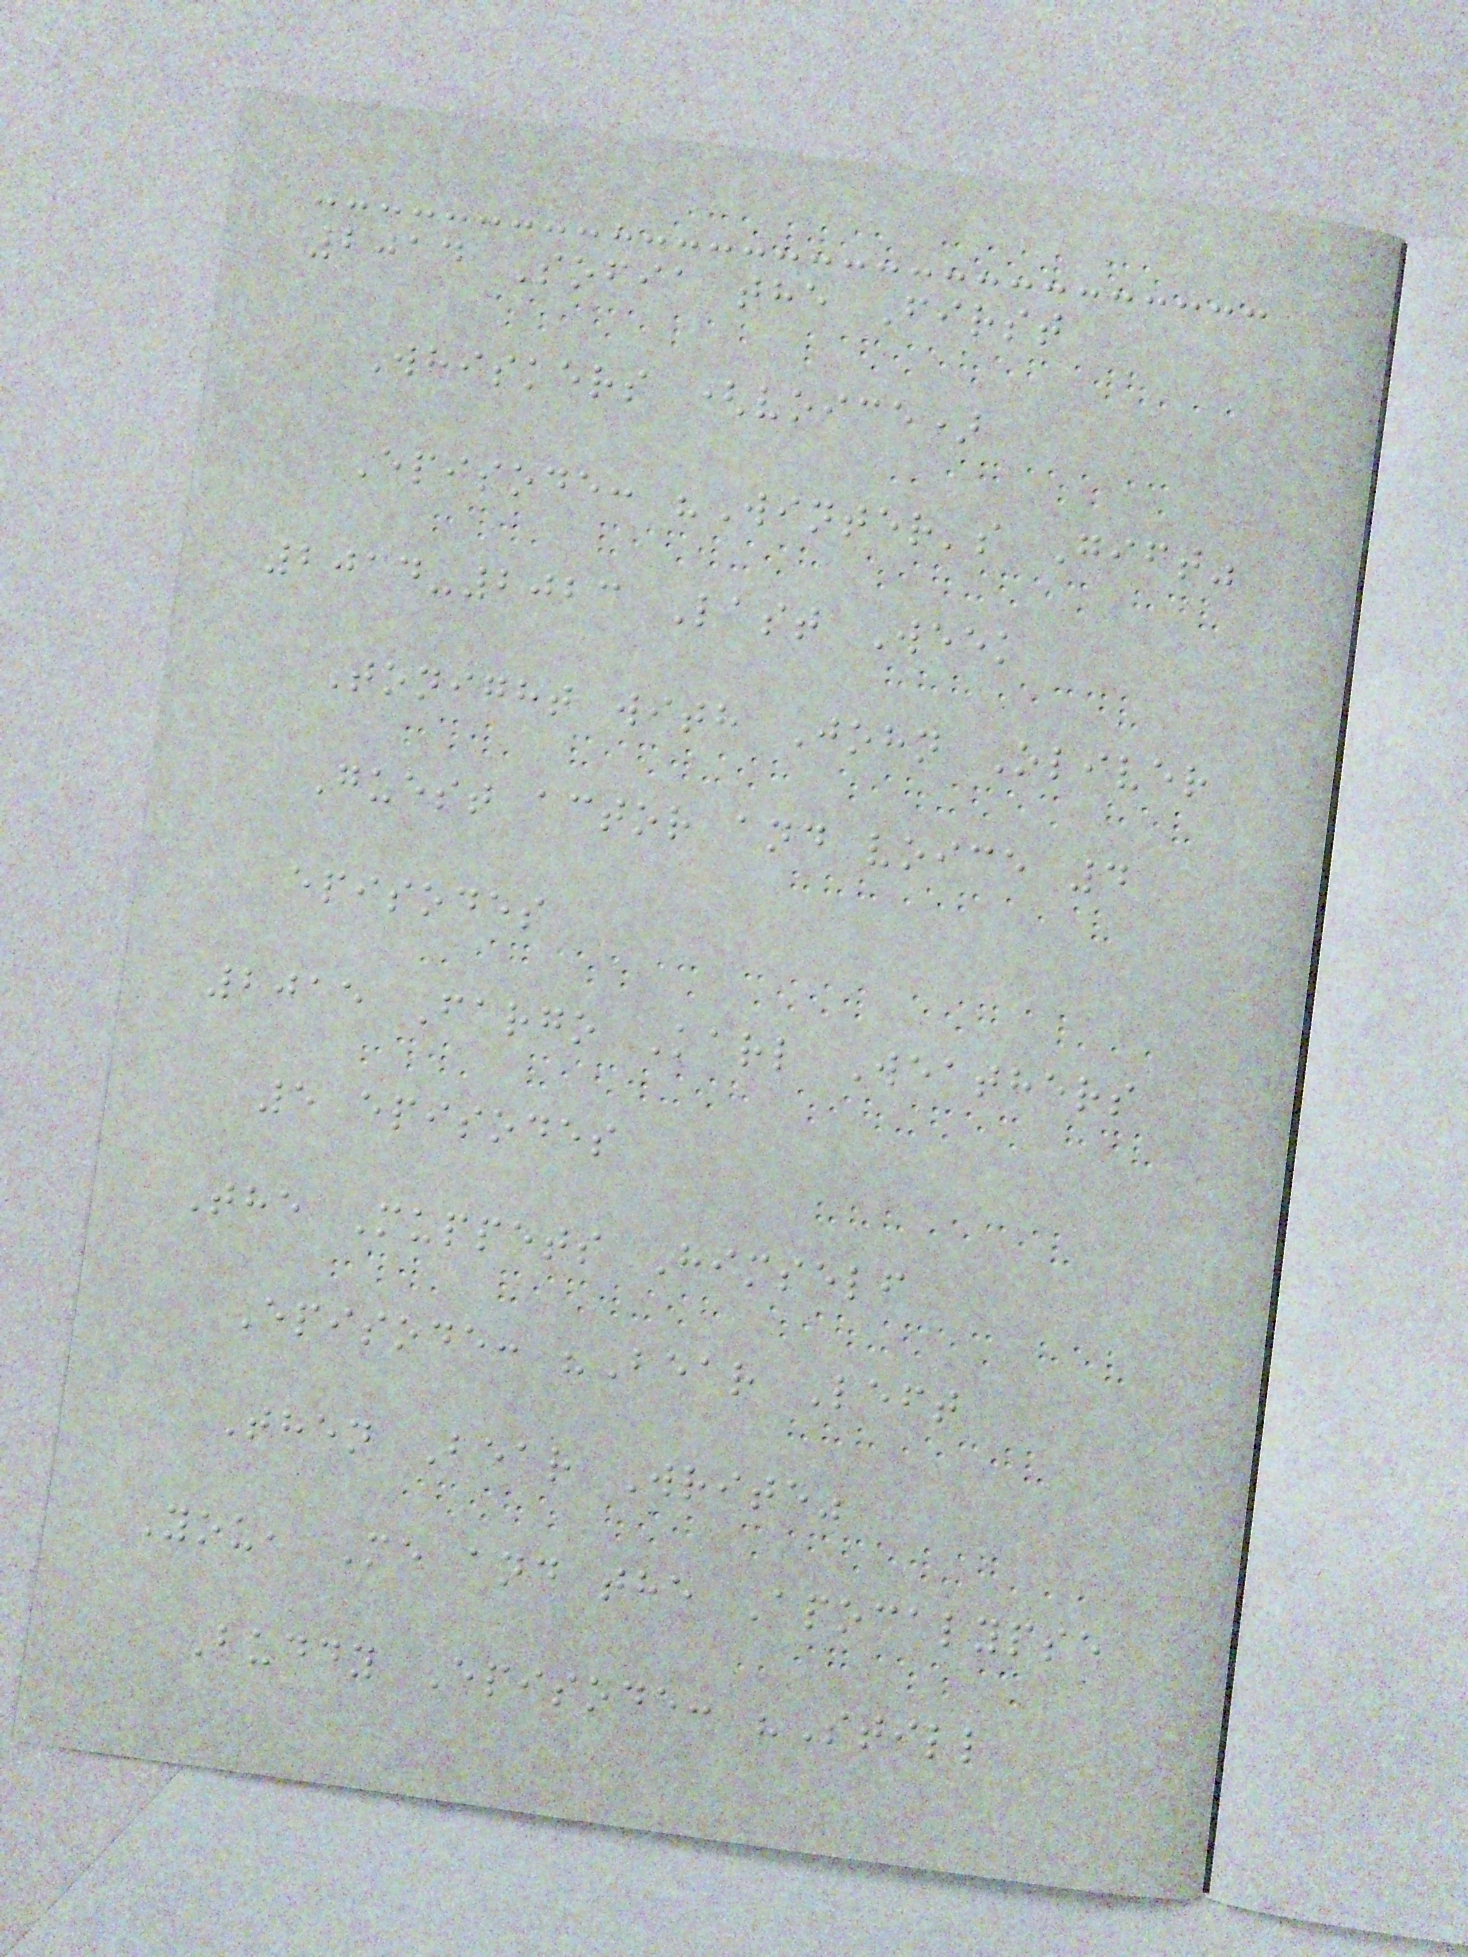2014 Sofia the First
Whiskers (voice)
Episode: "Winter's Gift"
2014-2023 Last Week
Tonight with John Oliver
Guest actor and voice 4
episodes
2015 Fargo Karl Weathers
5 episodes
The Muppets Himself
Episode: "Bear Left
Then Bear Write"
You, Me and the Apocalypse
Buddy Episode: "Still
